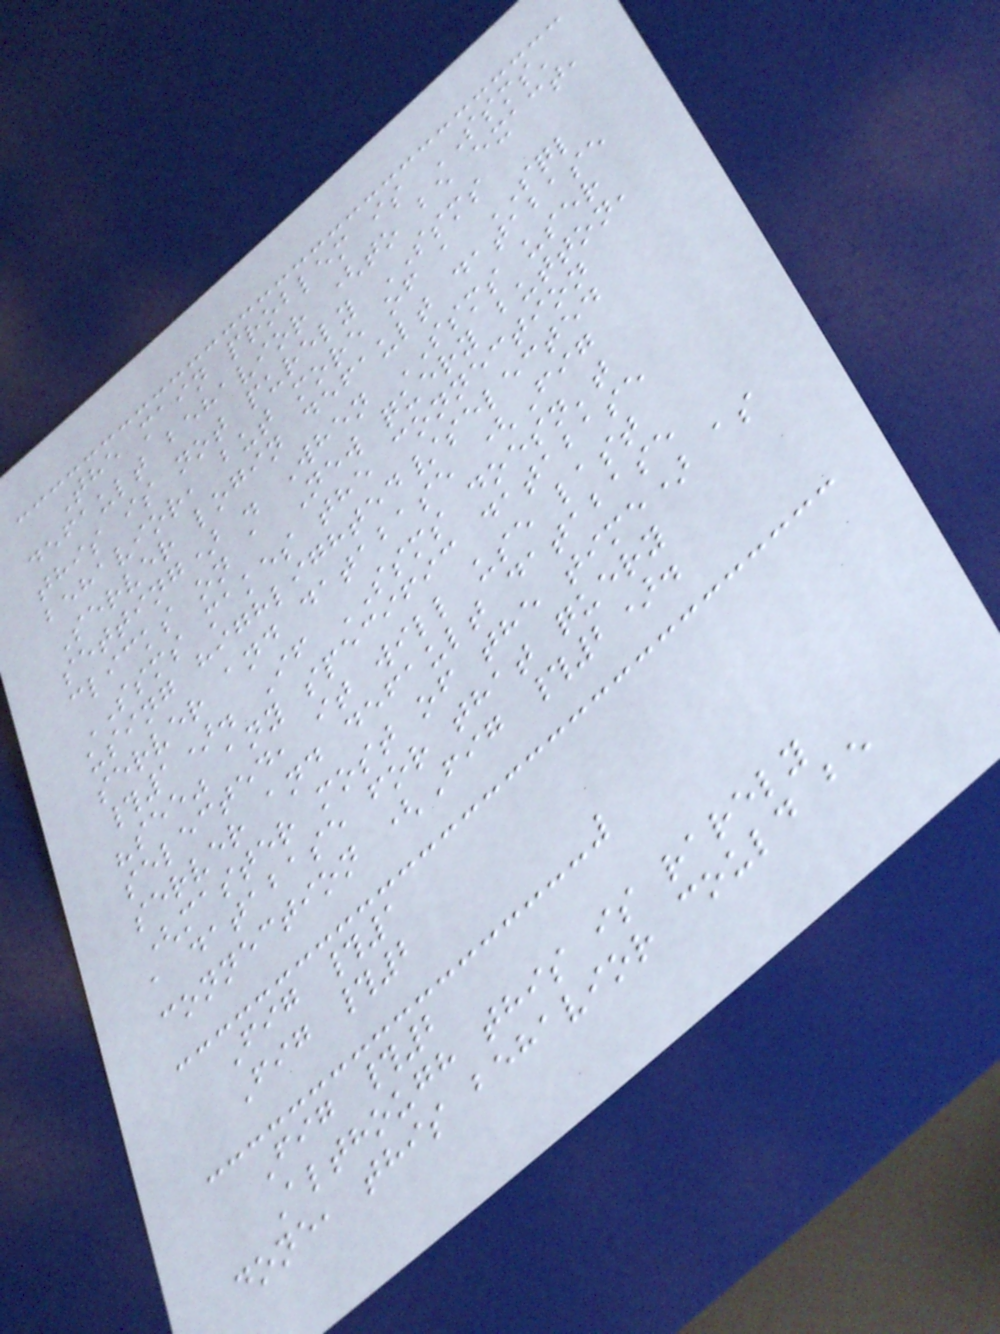The main problem is SSMS'
default behavior (to be exact,
this is not purely SSMS
behavior, but more of a SQL
Server login default database
setting) . When SSMS user
clicks on a New query button,
SSMS makes the connection
using highlighted/selected
server and database (Fig
#1). If SSMS doesn't
"see" any specific database
selected, it will use last
server and default database
(master most of the time) as
a database for that query
connection (Fig #2).
Fig #1
Fig #2
Fig #2
Although this is rarely
done, this behavior could be
